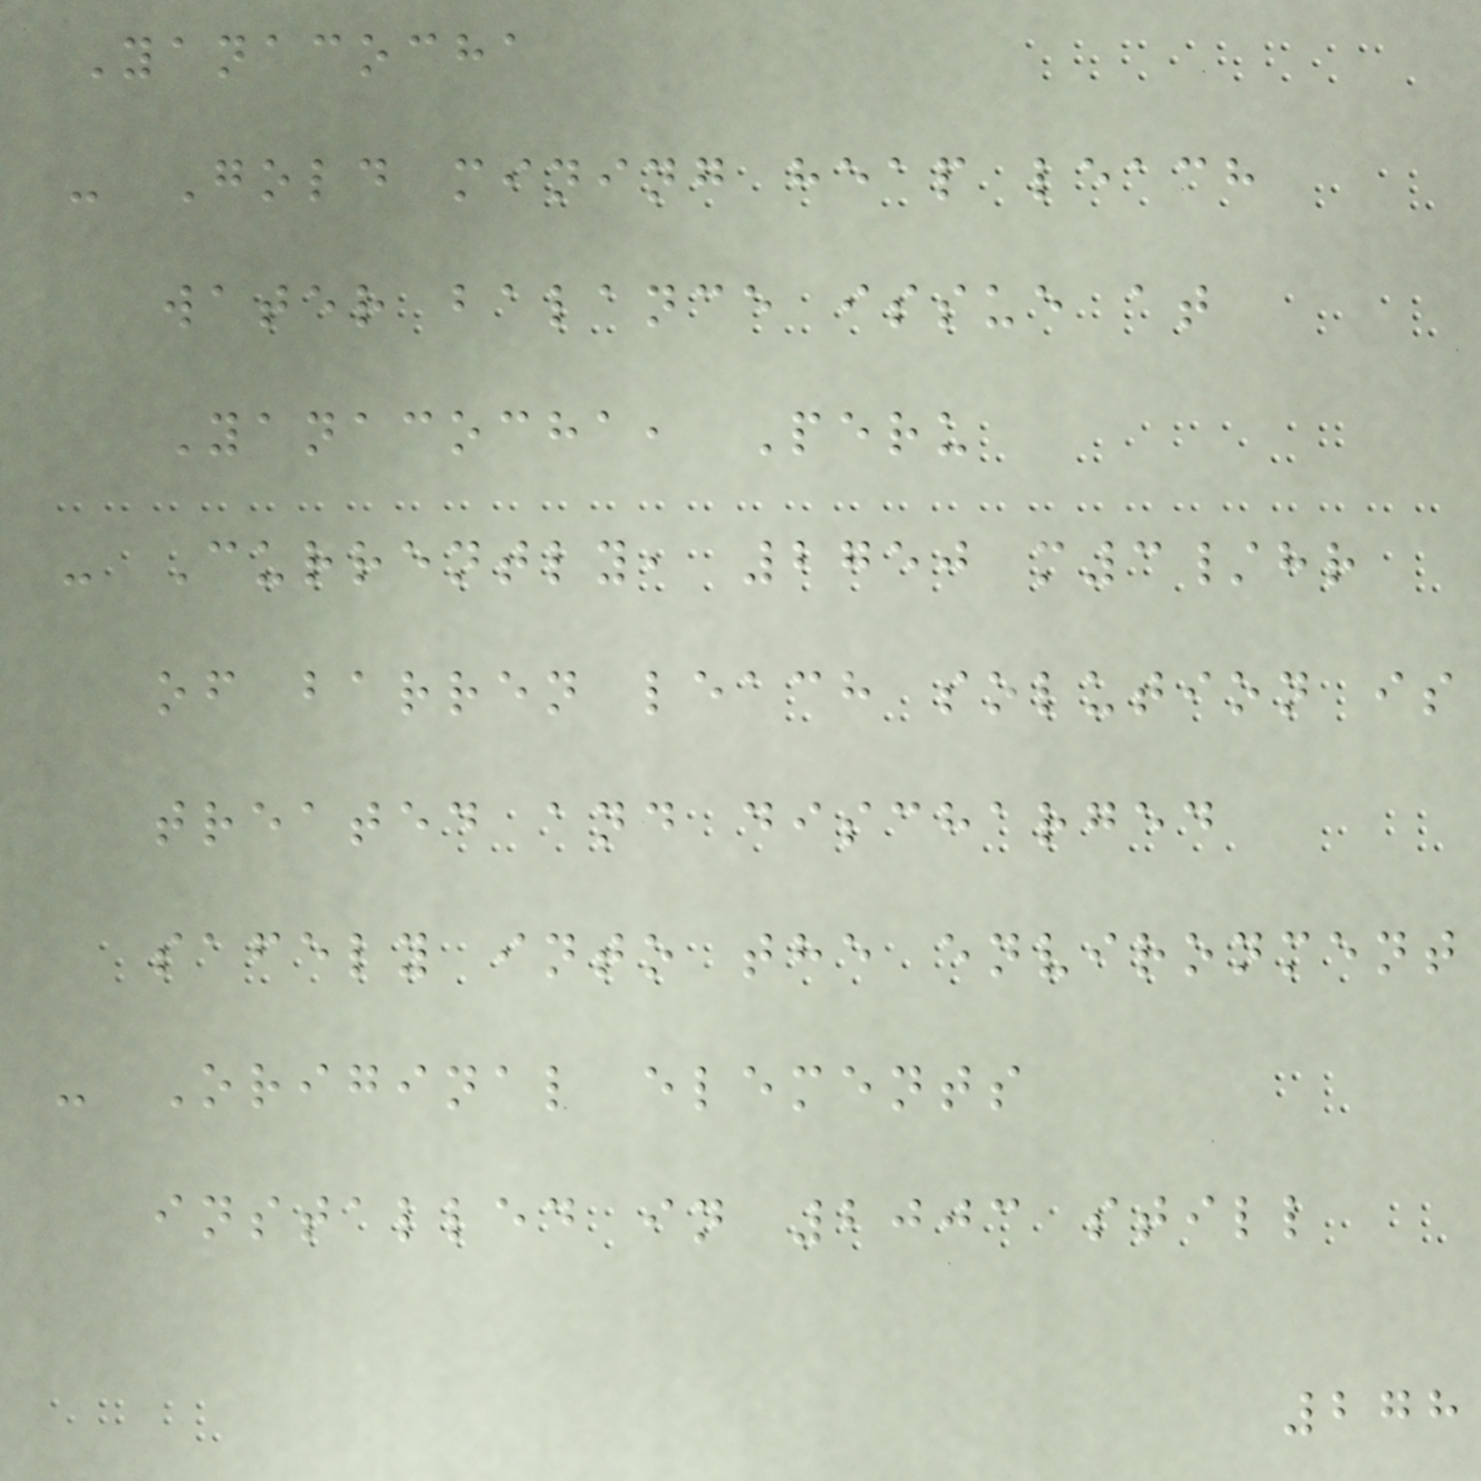Yanacocha
- Gold mining heap leach
water balance issue at
Yanacocha, Peru
- Currently, 2750 m3/hr
of barren leach solution is
treated and discharged
safely into the environment
- Original elements
installed in 2003 still
278
